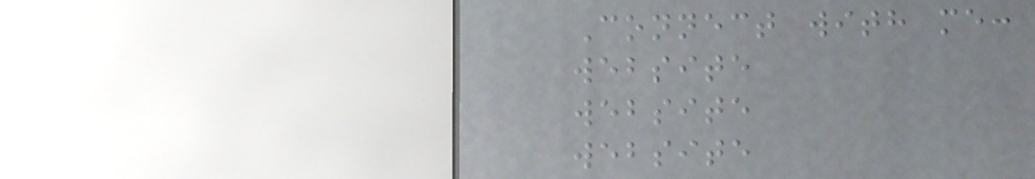Connect with me:
website
website
website
